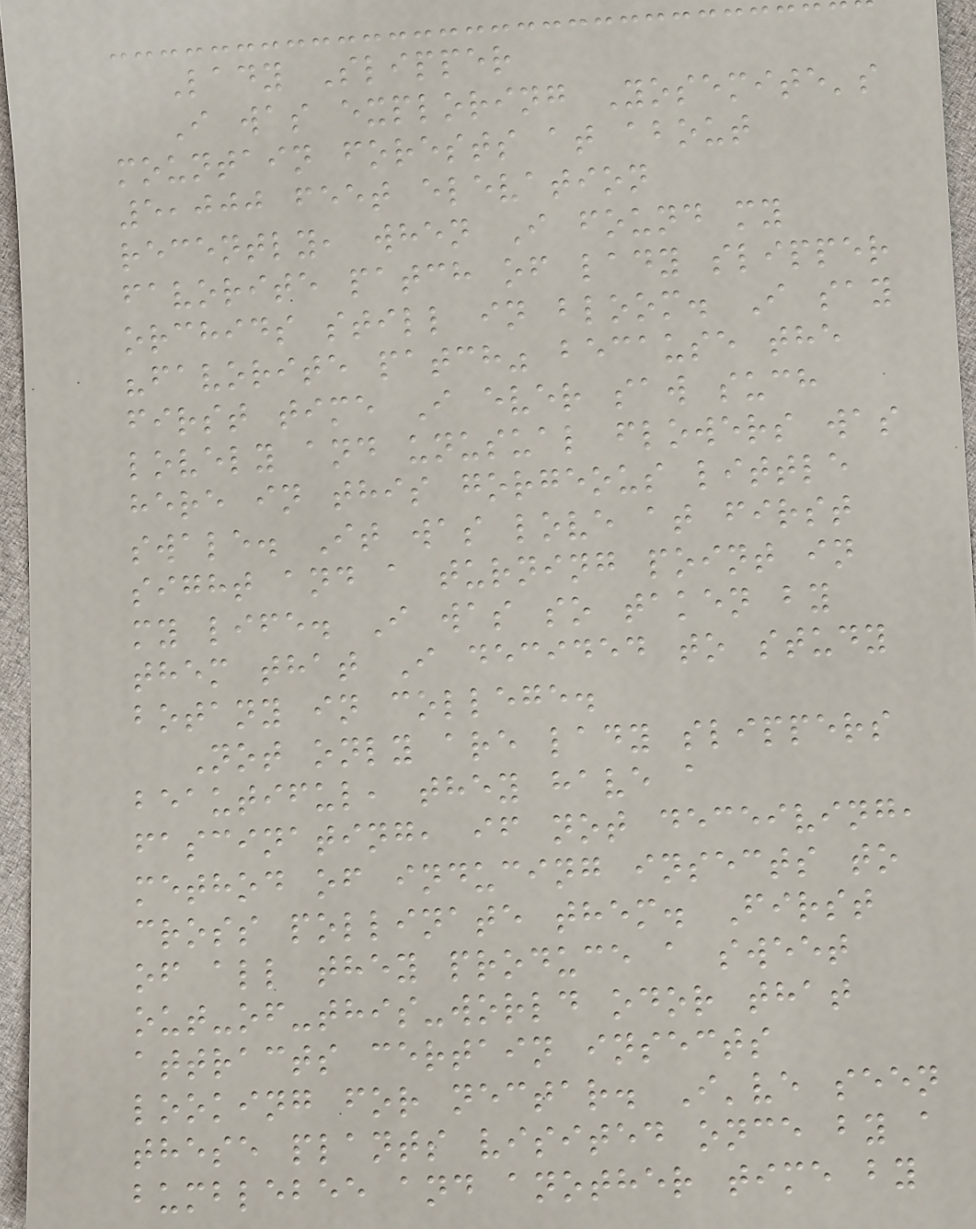Lady Slipper
I was exploring Yosemite's
mountain forests at about
5,000 feet elevation
recently, when I found my
favorite patch of lady slipper
orchids still in bloom. I say
"favorite patch" because the
first time I ever saw such
lovely and unusual flowers was
here in this gorgeous little
swale. It was love at first
sight and a turning point in
my life. I was so taken by
them that I decided to study
botany in college.
Not only are lady slippers
beautiful, they have a
fascinating, if not deceiving,
method of inducing insects to
cross pollinate them. First
of all they produce a sweet
out-of-this-world odor that
attracts certain insects
looking for nectar. I've seen
these plants visited once by a
bumblebee and another time by
